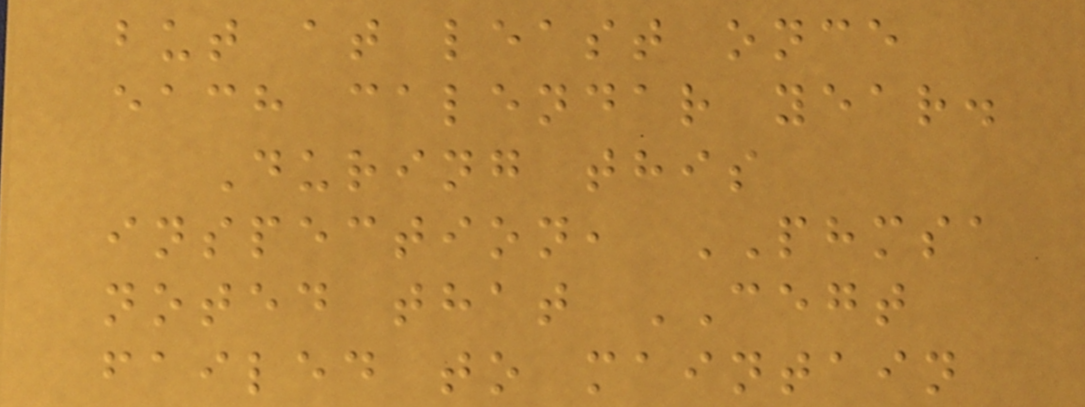but at least once
each calendar year.
During this
inspection, PHMSA
noted that CEGT
failed to maintain
